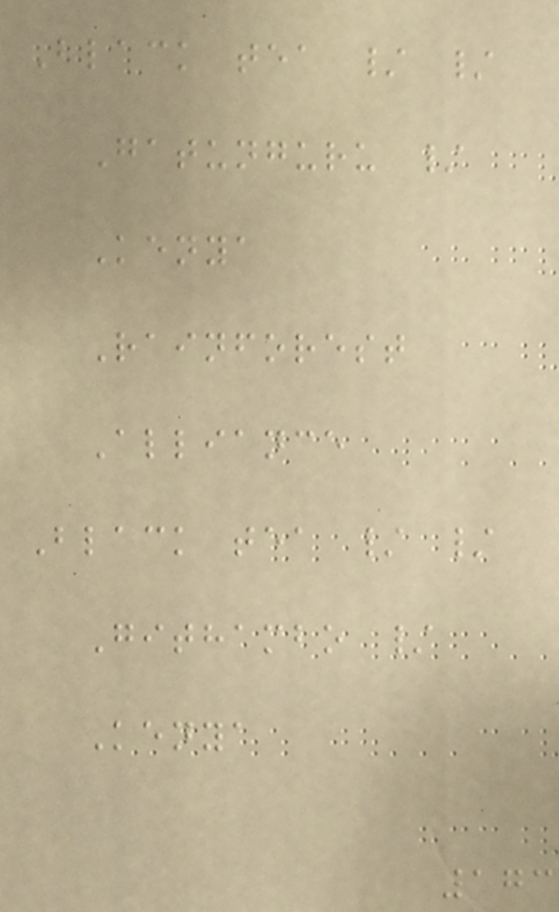Black tea / /
Gatunguru /
Kenya
Rainforest
Alliance
Black tea / /
Githambo /
Kenya
173
